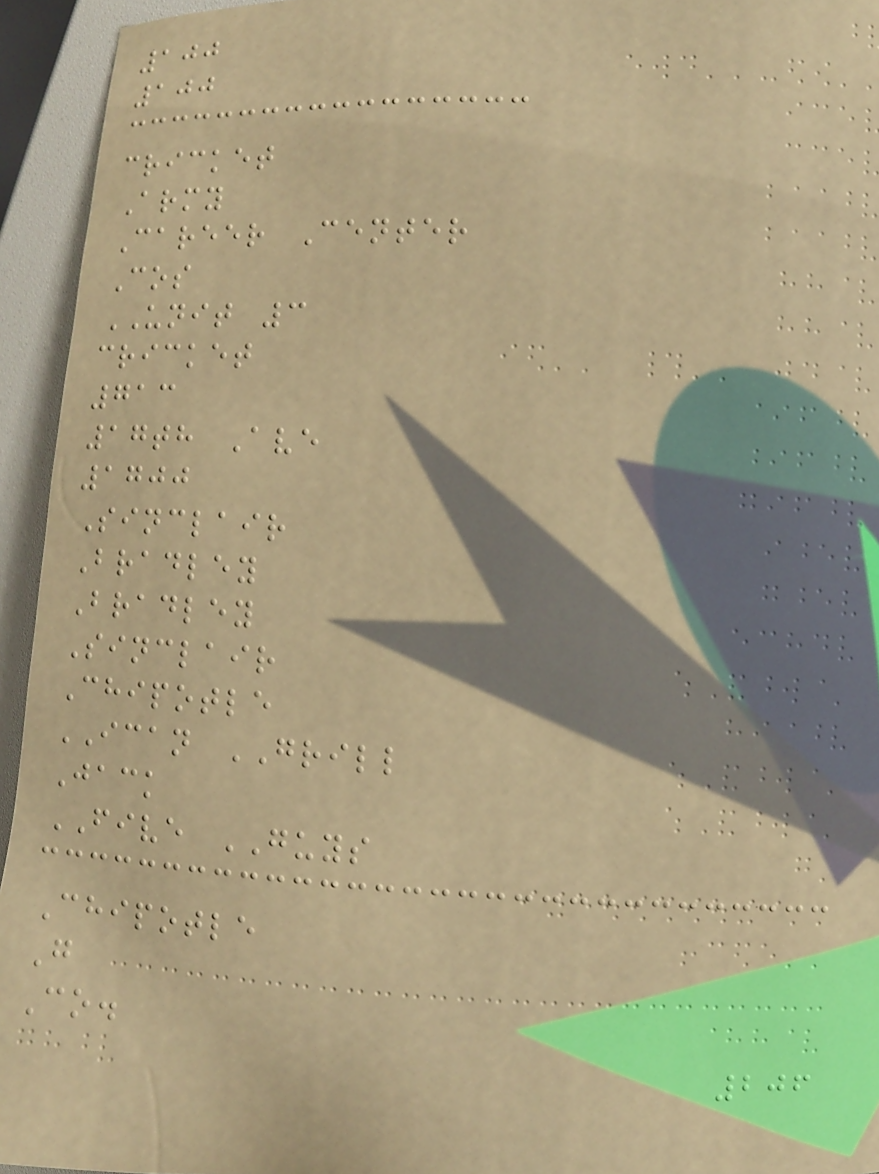100
100
cricket
Army
Career Center
Cos
UNIT 3
cricket
713
17th Ave
1700
Sinclair
Bradley
Bradley
Sinclair
Chipotle
ICAN GRILL
Jack
FIVE GUYS
Chipotle
G
Co.
206
